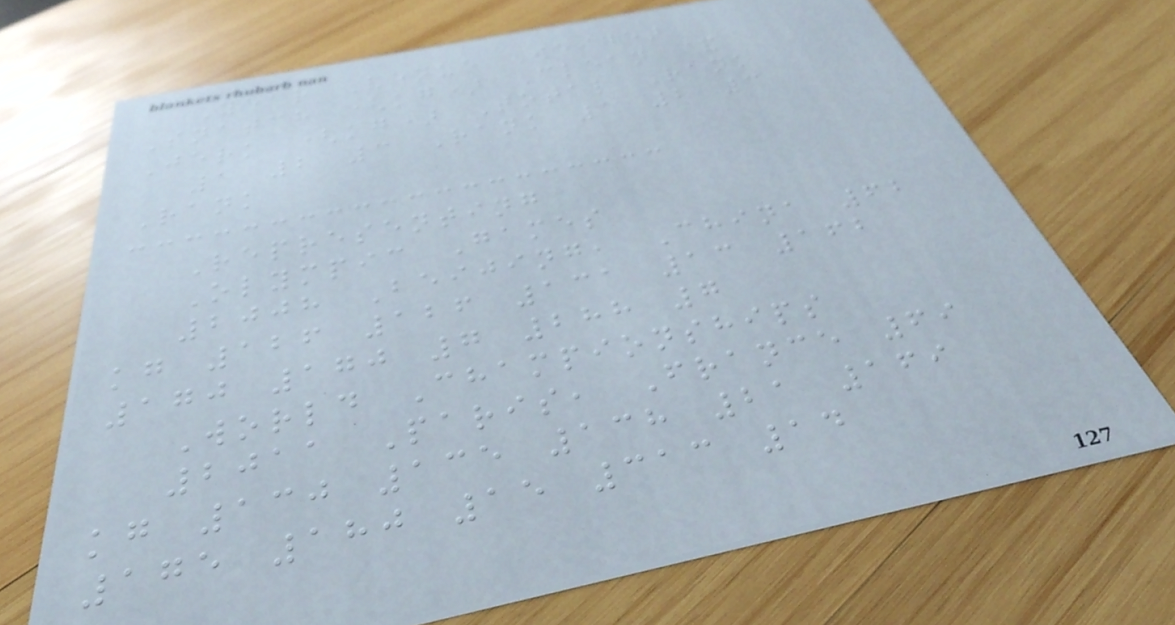Year Venue Weight
Snatch (kg) Clean &
Jerk (kg) Total Rank
1 2 3 Rank 1 2 3
Rank
Representing
Olympic Games
2008 Beijing, China 62
kg 126 126 131 13 162
170 170 7 288 7
World Championships
2011 Paris, France 69
kg 130 135 138 21 169
175 180 15 313 14
